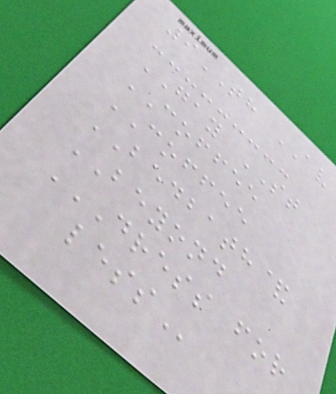9TH AV
GAY ST
COFFEE
COFFEE
BEDBATH&
BEYOND
DRESS FOR
LESS
